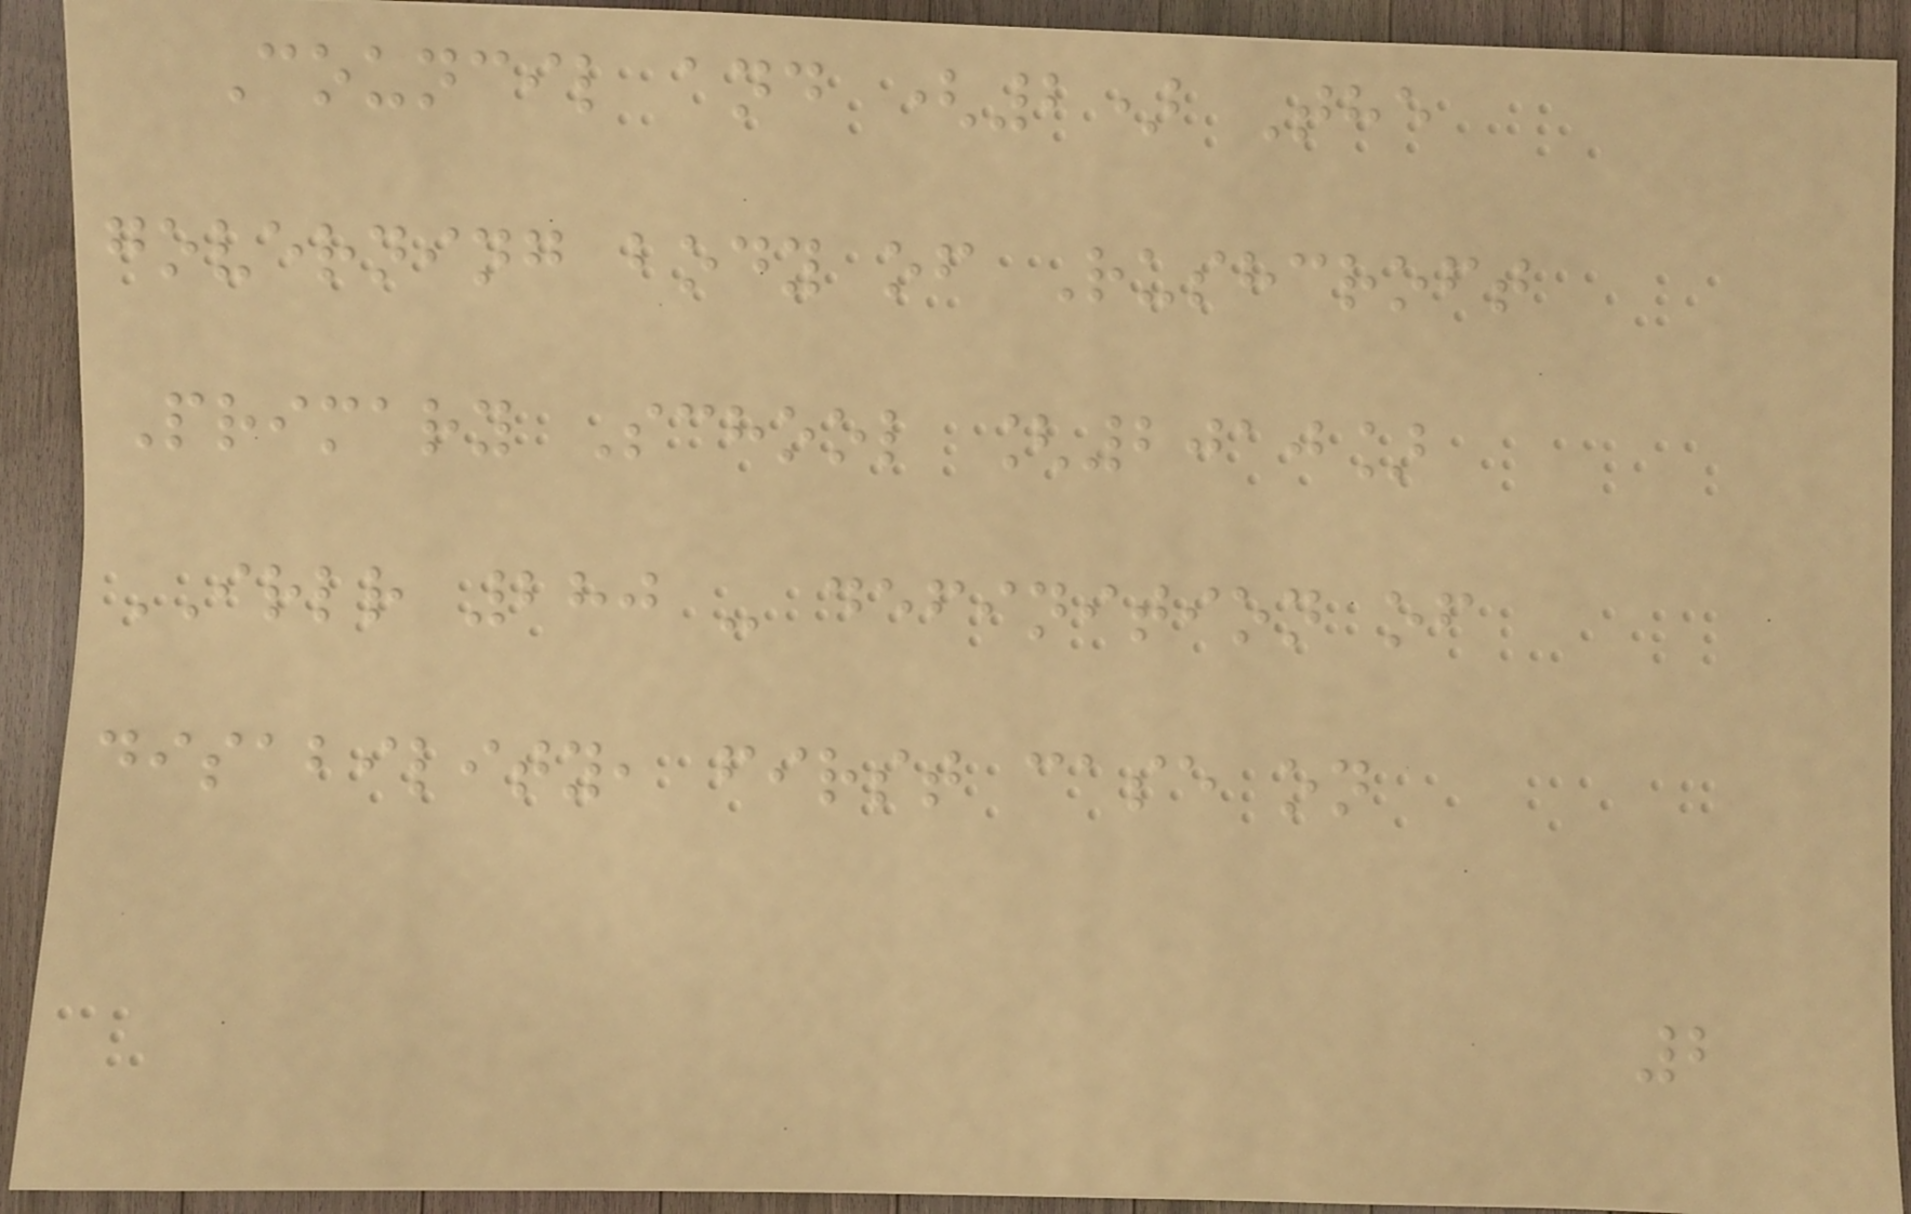Council and (2) The
governing body of Rushcroft
Primary School [2010]
IRLR 280 - definition of
disability, first case on
2
